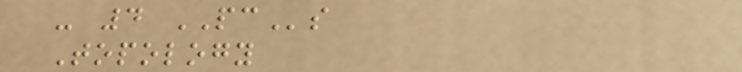- 4 PCs
Topology
